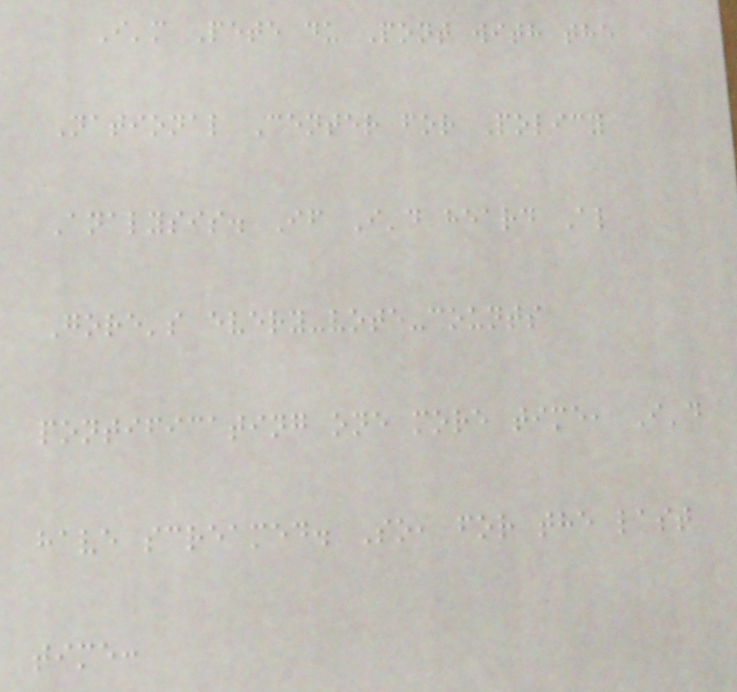I'm Pete du Pont with the
National Center for Policy
Analysis. If I'd heard Al
Gore's every-vote-counts
pontificating one more time, I'd
have screamed. So, for the last
time:
